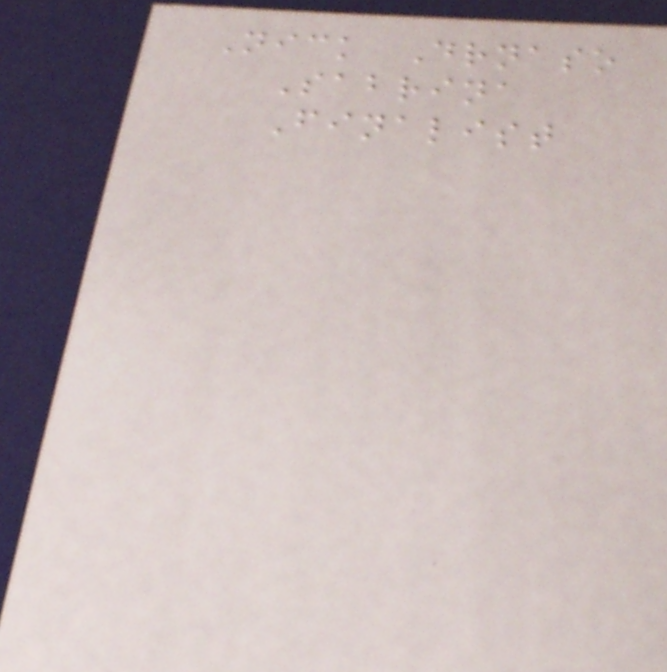Nick Drnaso
Sabrina
Finalist
